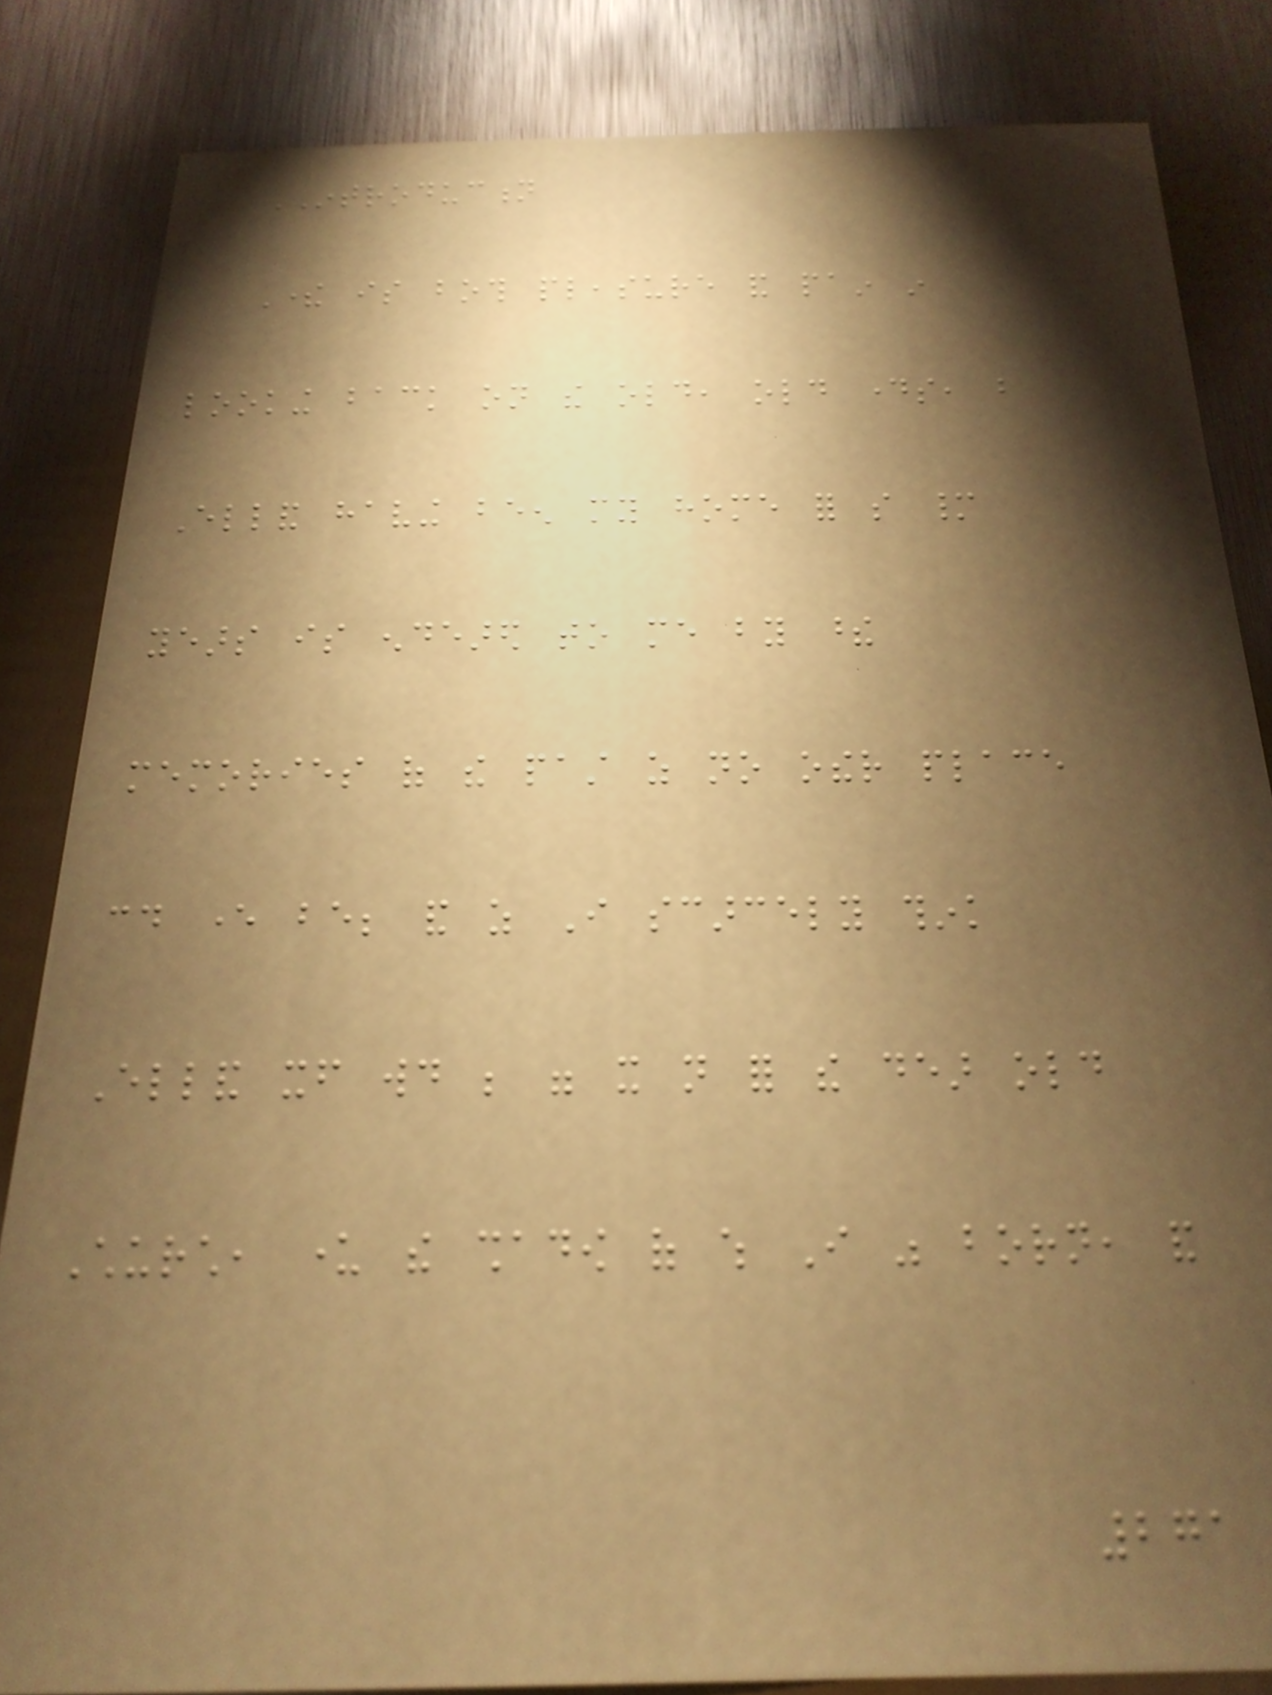INTRODUCTION
There is both pleasure and pain in
looking back on the old, old days, but
Elland having been my home for so many
years is endeared to me by these
memories of the past as no other place
could ever be; and as I scarcely think
Elland itself would be were it not for the dear old
Church, under the shadow of which I was born, and
271
